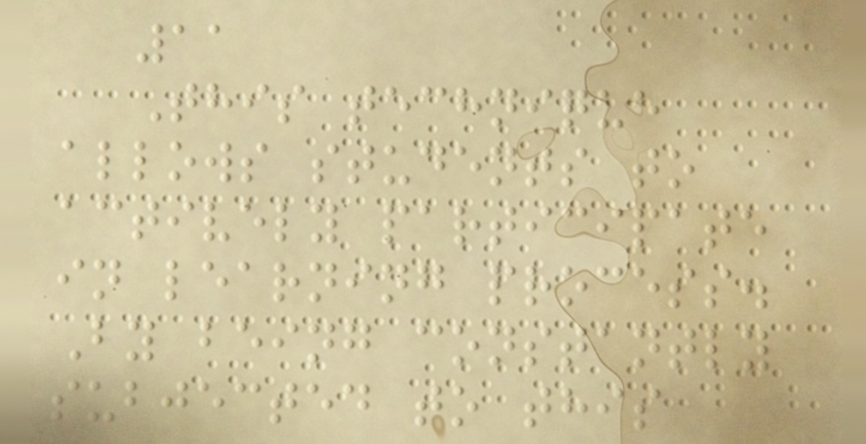11
This technique
allows students to
actively participate
in learning process.
By being constantly
subjected to this
